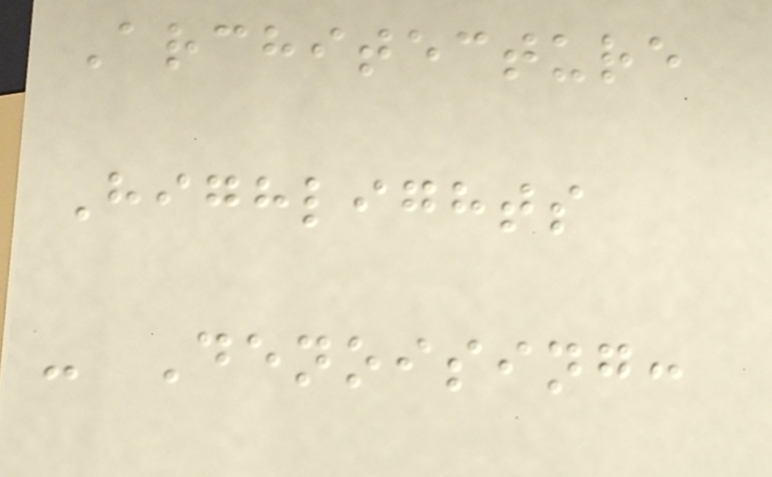Architecture
Highlights
- Denoising:
